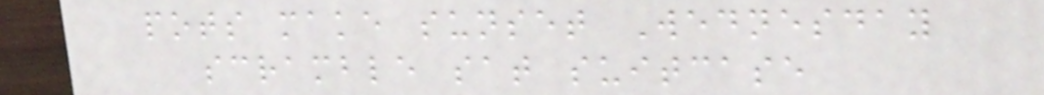pots make sunset Wednesday
scramble sat suitcase
